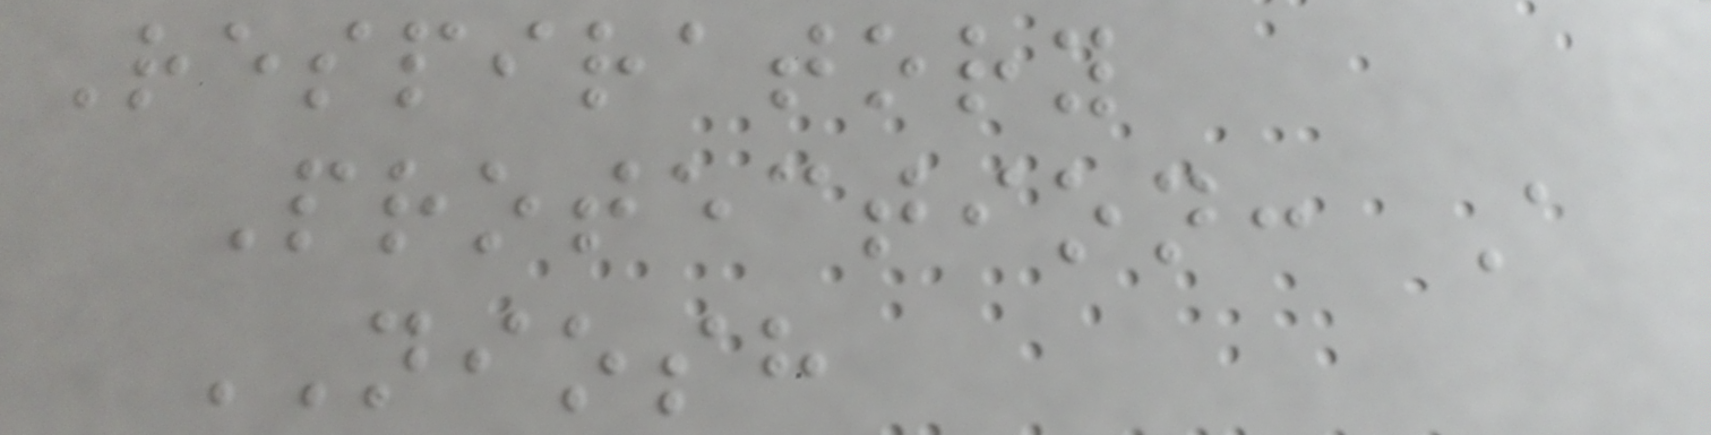Respiratory
Protection: A
NIOSH
